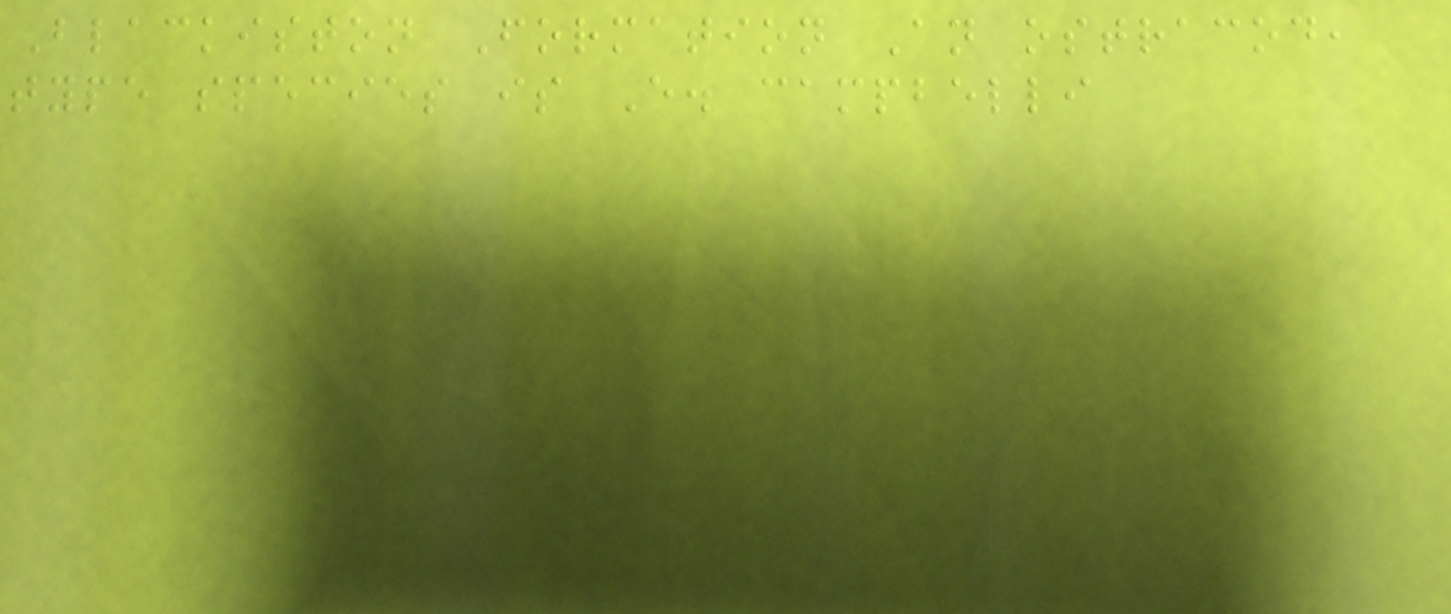Blackiston Formation An ostracod,
type species is E. campbelli
